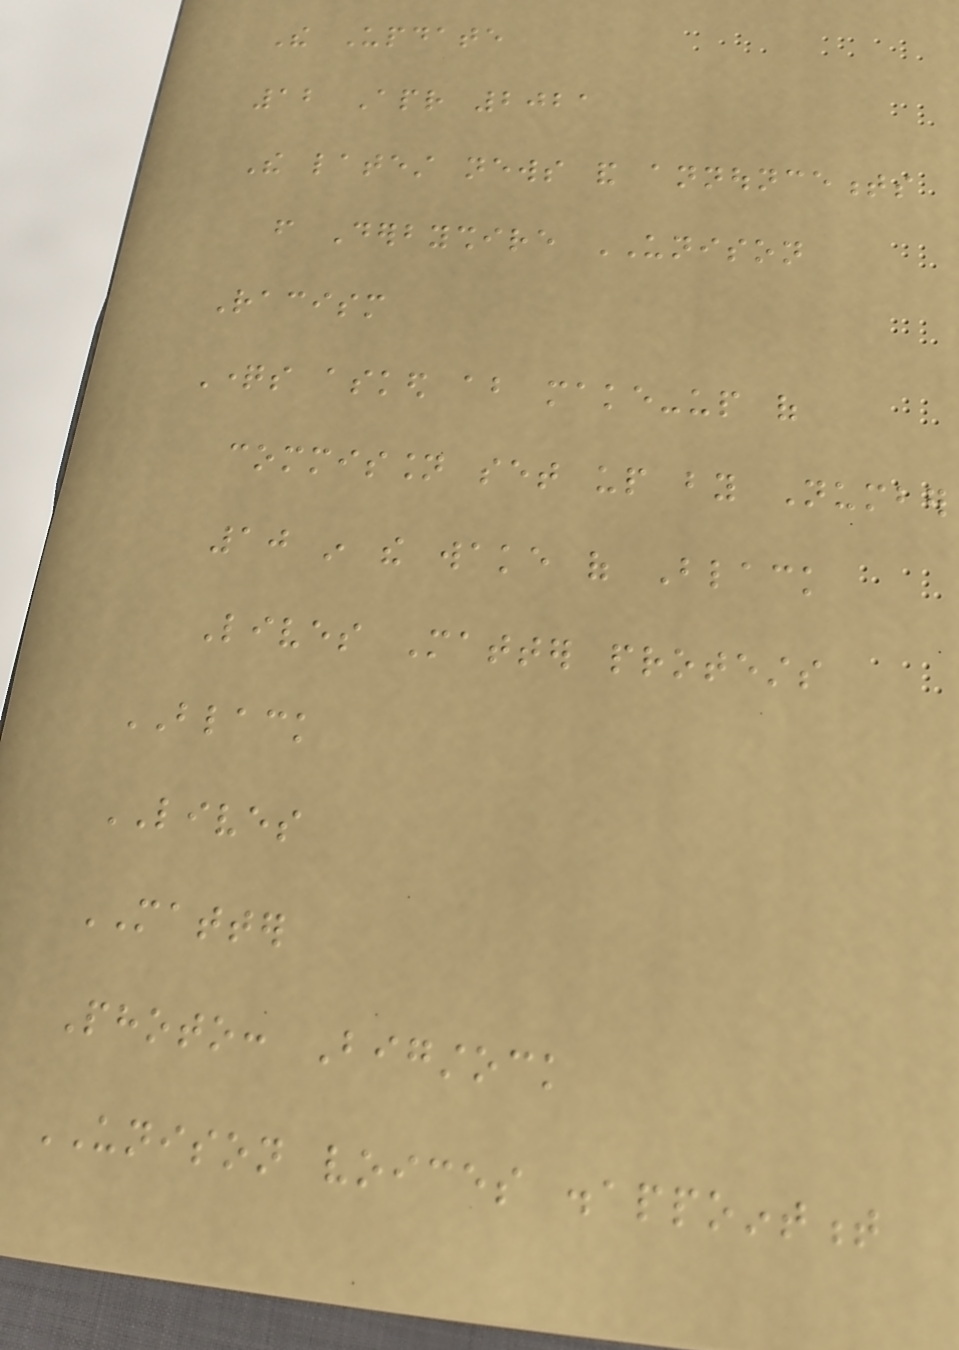The Update
12 Apr 2021
The latest news and announcements
from Derbyshire UNISON
Racism
Questions asked about make-up of
commission set up by Number
10 in the wake of Black
Lives Matter protests
BLACK
LIVES
MATTER
Photo: Bigstock
UNISON voices disappointment
